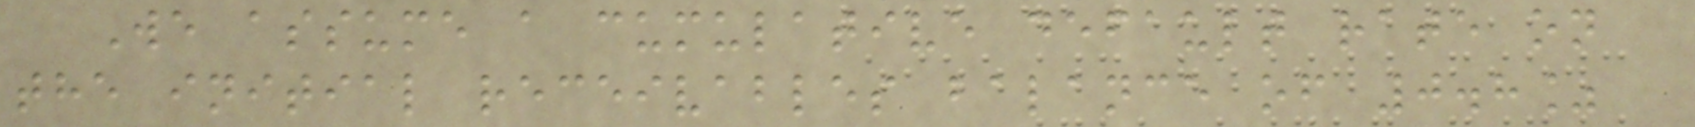We assume a cumulative default rate on
the initial receivables balance of 0.8%
